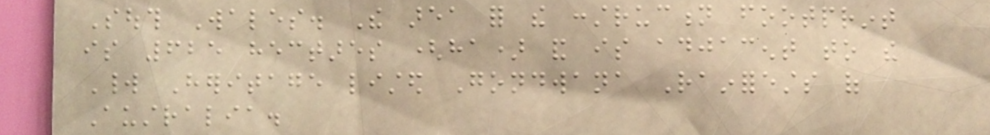South Wales. The area for the construction footprint
is 625 hectares (ha) and is adjacent to the
World Heritage listed Gondwana Rainforests of
Australia.
